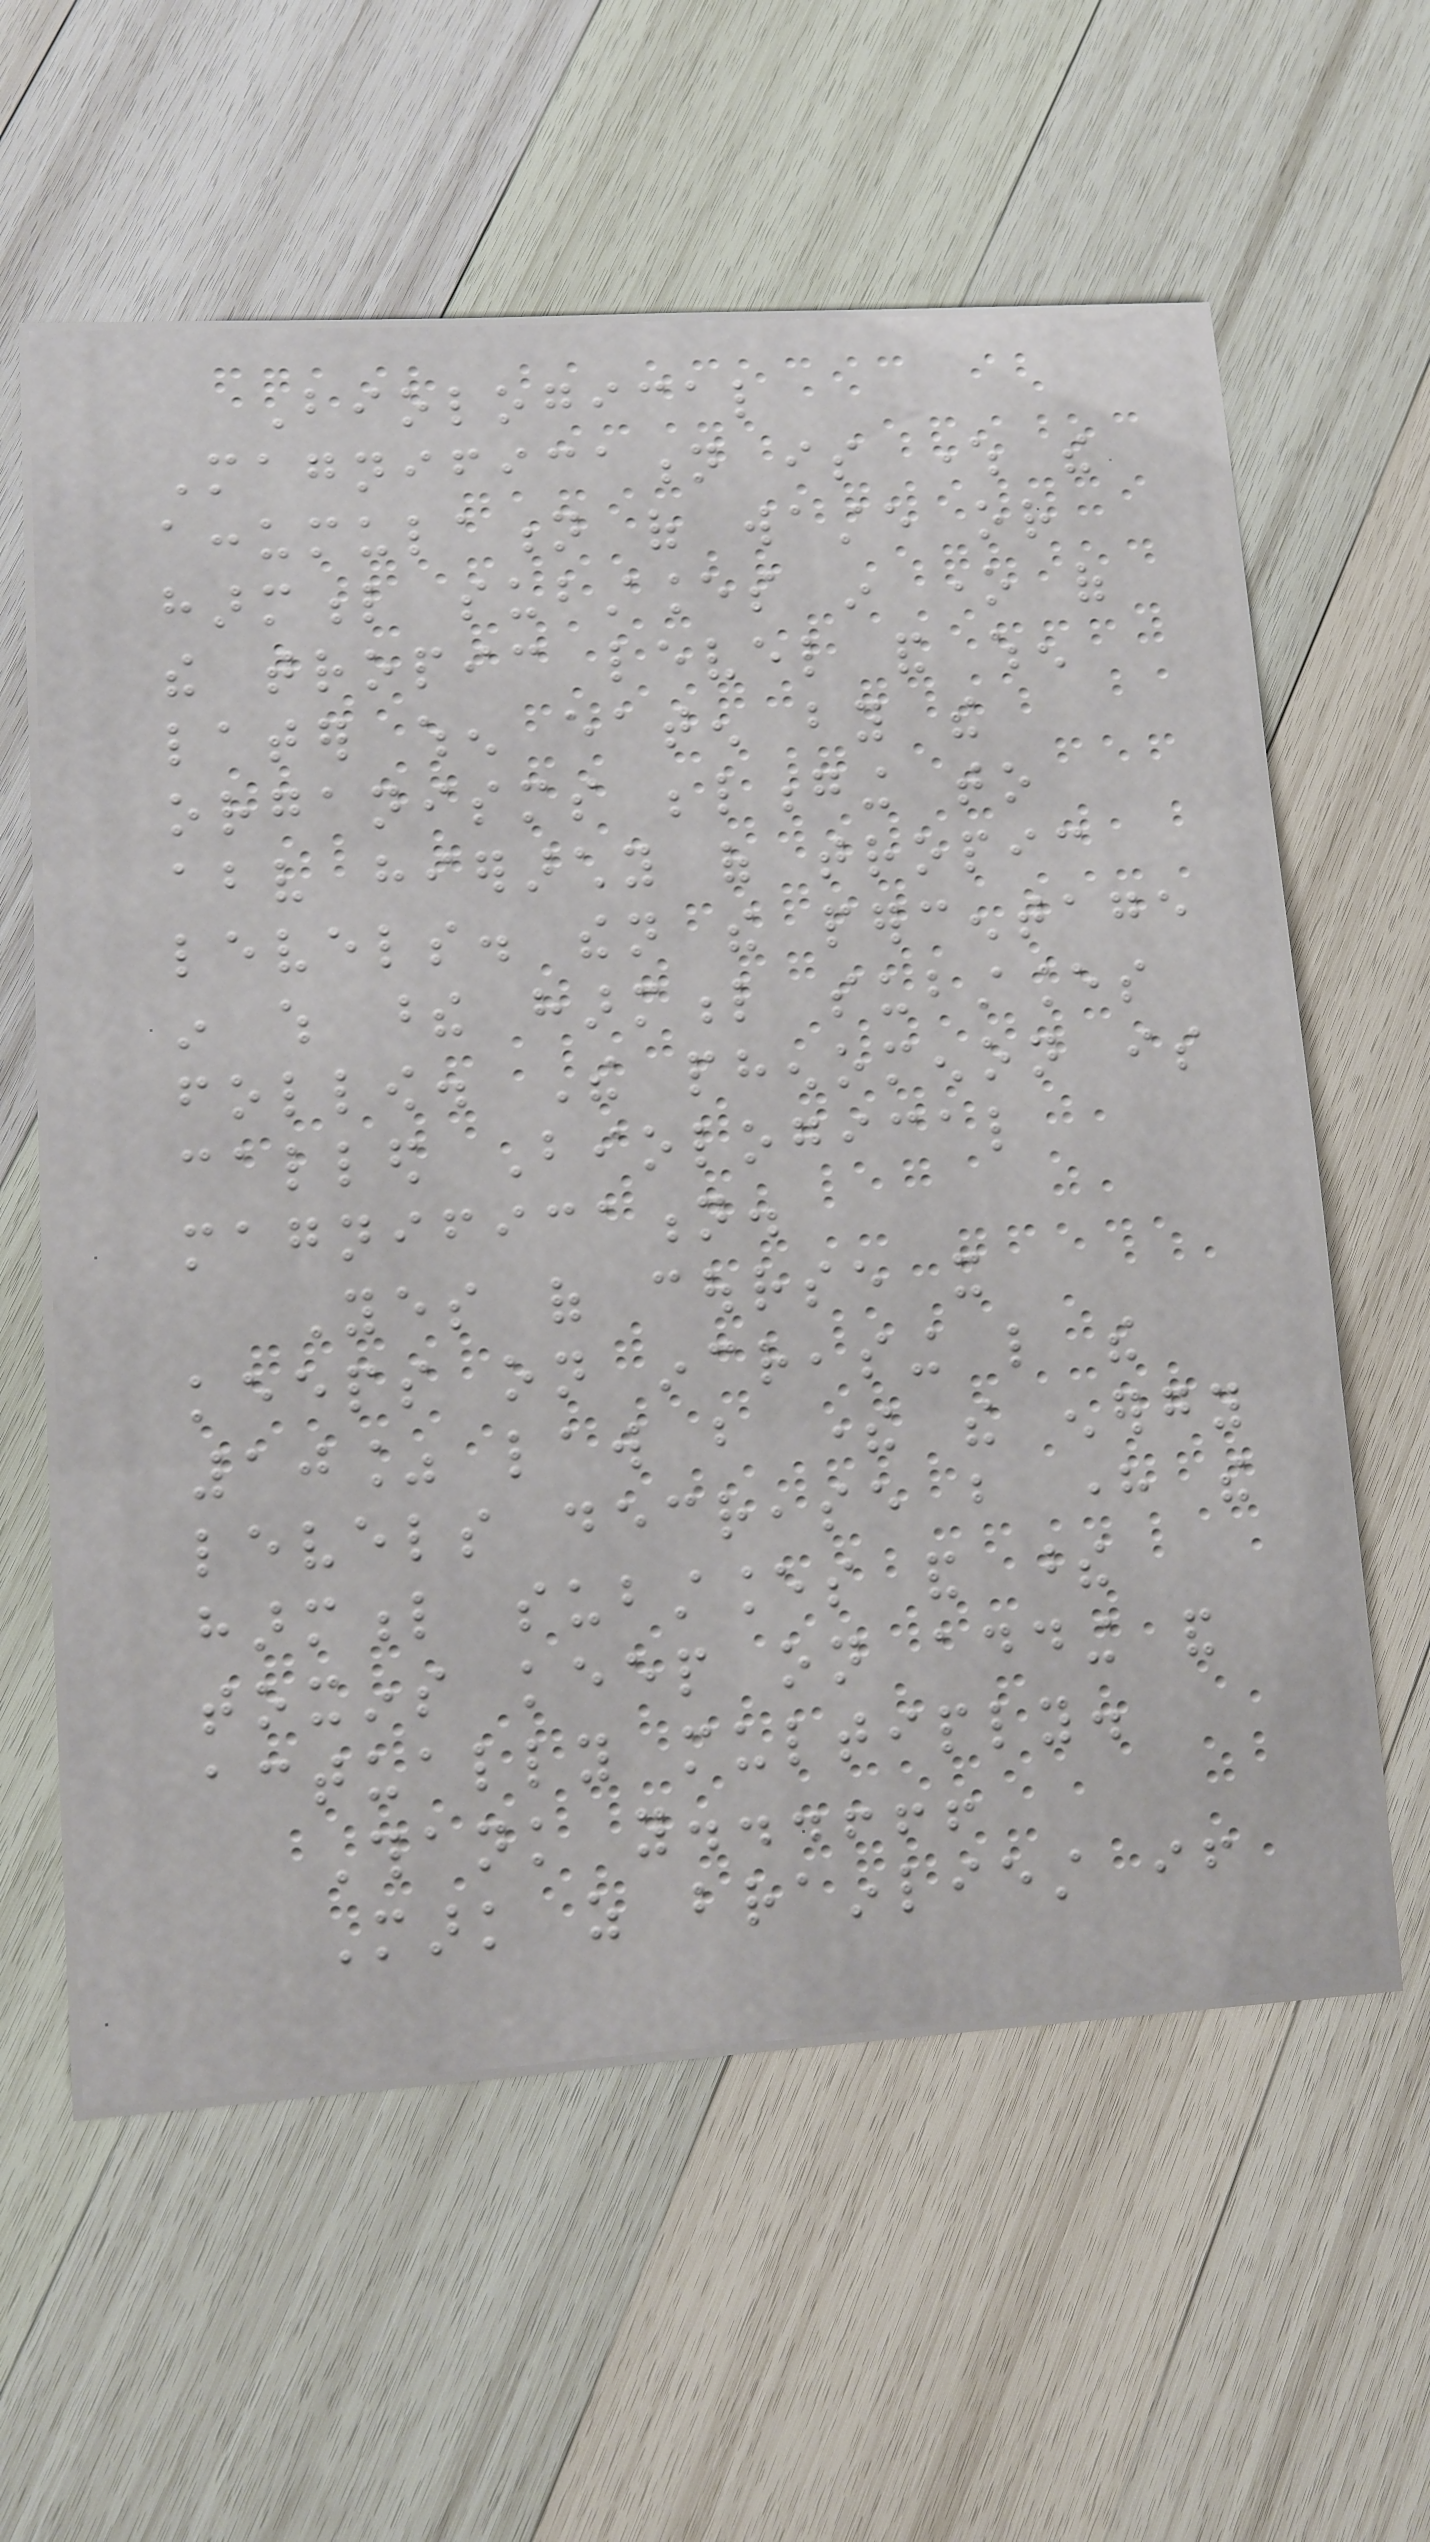Biological
Magnification is where the
accumulation of waste or
harmful substances in one of
the tropic level and when
later when eaten by the
organisms belonging to
above hierarchy of tropic
levels. then the percentage
in which these harmful substances
follow. The phenomenon is
called Biological
magnification.
Yes of course it
keeps on increasing like the
10% law but there the energy
levels decrease but here the
harmful substances and these
toxins keep on adding and
actually multiply.
Thank you...!!!
Mark as brainliest if
